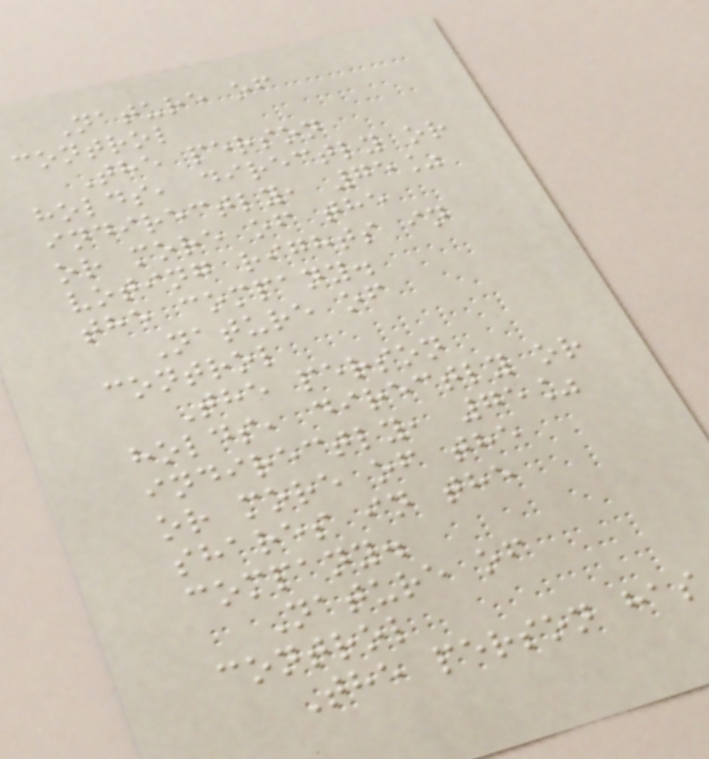Nature of
control
The person
holds, directly or
indirectly, 75%
or more of the
voting rights in
the company.
Nature of
control
The person
holds, directly or
indirectly, 75%
or more of the
shares in the
company.
Nature of
control
The person has
